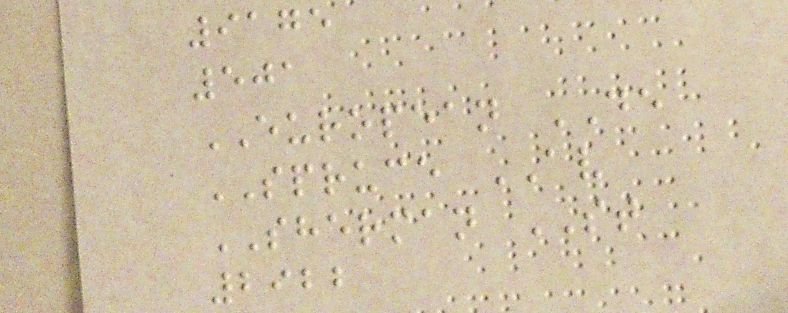9175
501
EUROPEAN DE
SPRUCE AV
SHERMAN ST
2922
